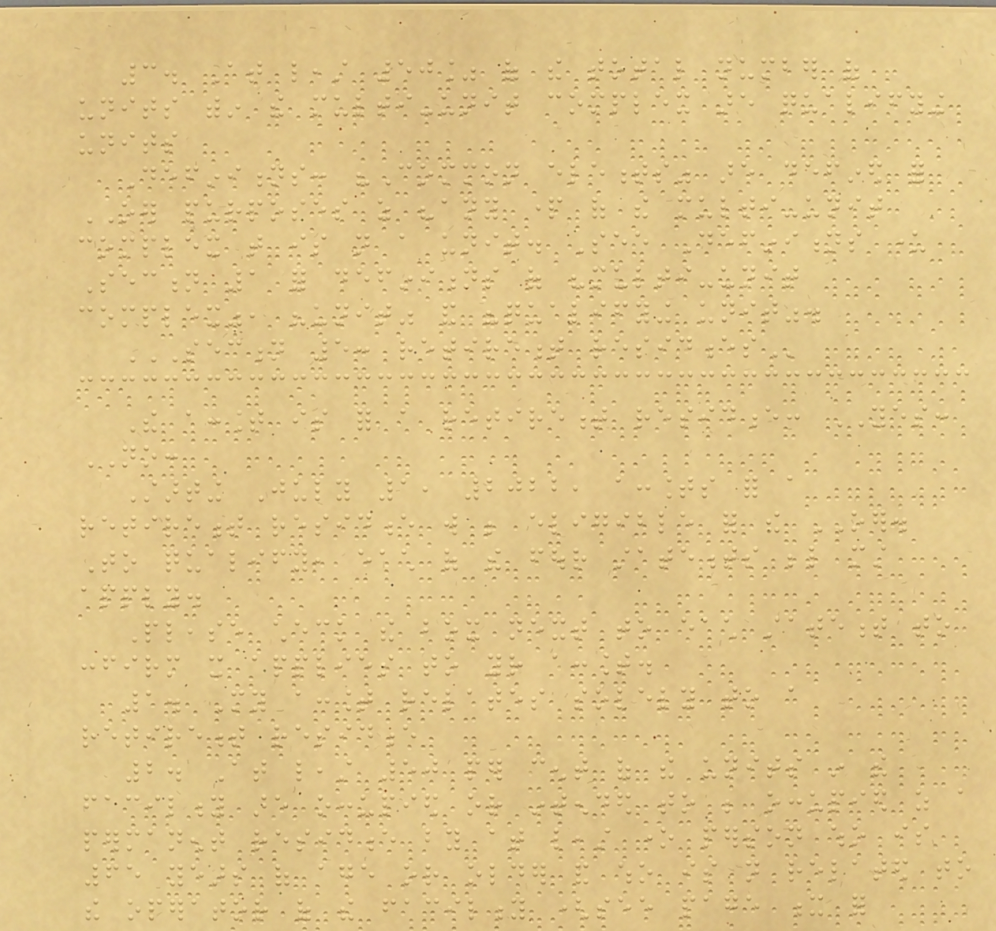3. At least 50% of the total number of
units within the multi-unit complex are qualifying
units
Definitions: "Common elements" are defined for
OER purposes as "any part of the multi-unit
complex that is not a unit. See Definitions under
Section 1 for definitions of "multi-unit
complex", "unit" and "qualifying unit".
SECTION 5: RETIREMENT RESIDENCES
The account is for a retirement residence: YES:
NO:
Starting July 1, 2022, accounts for a
retirement residence will be eligible for the OER.
To qualify, each of the four statements below must
apply.
Please check the box next to each statement to
confirm it applies to your account.
1. My account relates solely to a
retirement residence
2. At least 50 per cent of the units in the
facility are occupied or intended to be occupied as a
permanent residence by at least one person who is
65 years of age or older and who is not related to
the operator of the facility (see page x for
